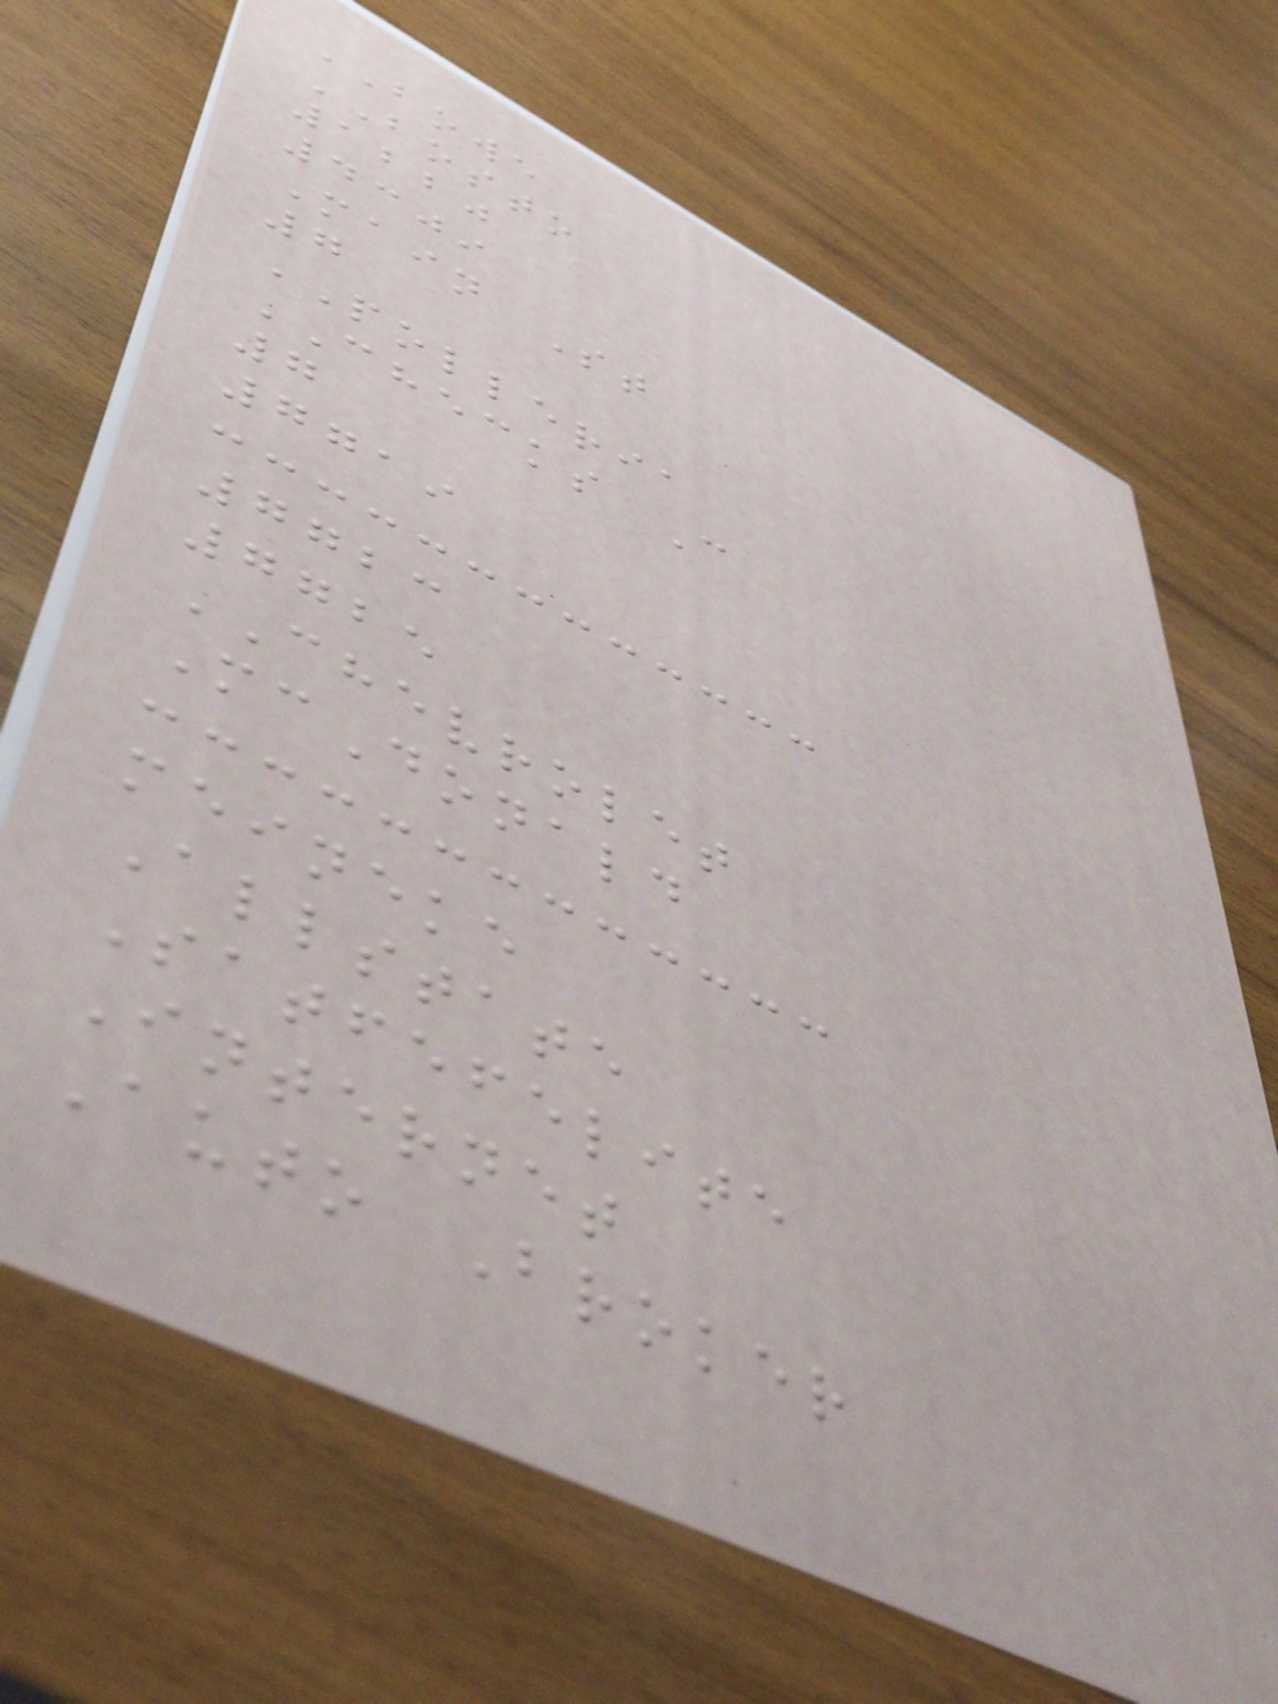BOWE
BOSTO
1220
4309
Main St
7
POLLERIA
CHECKS C
7
7719
7723
7725
CHEVROLET
McDonald
meineke
Allstate
Satfefelite
Internet
Auto Broker
